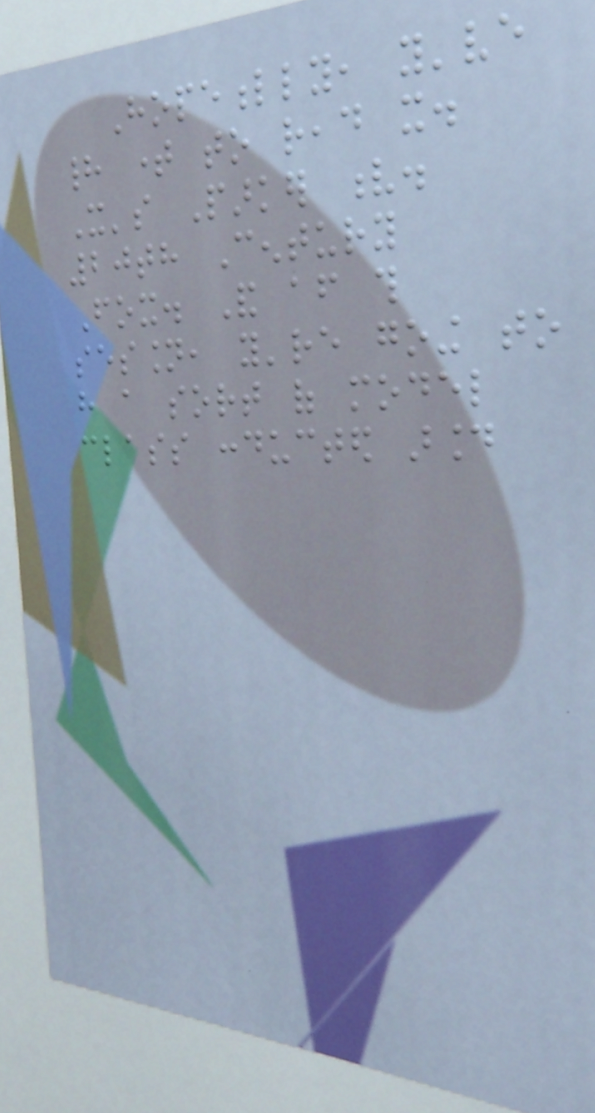Hopefully, you've
had time to read it.
It's Parker v.
20th Century
Fox. And after this
session, you're going to
have a sort of model
class conducted around
